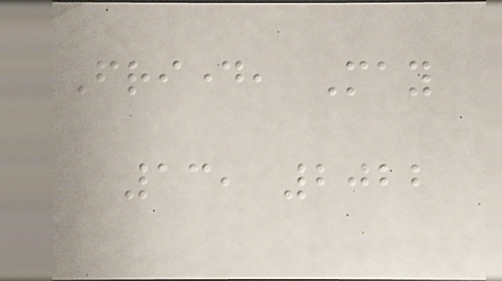Friday, May
13, 2022
